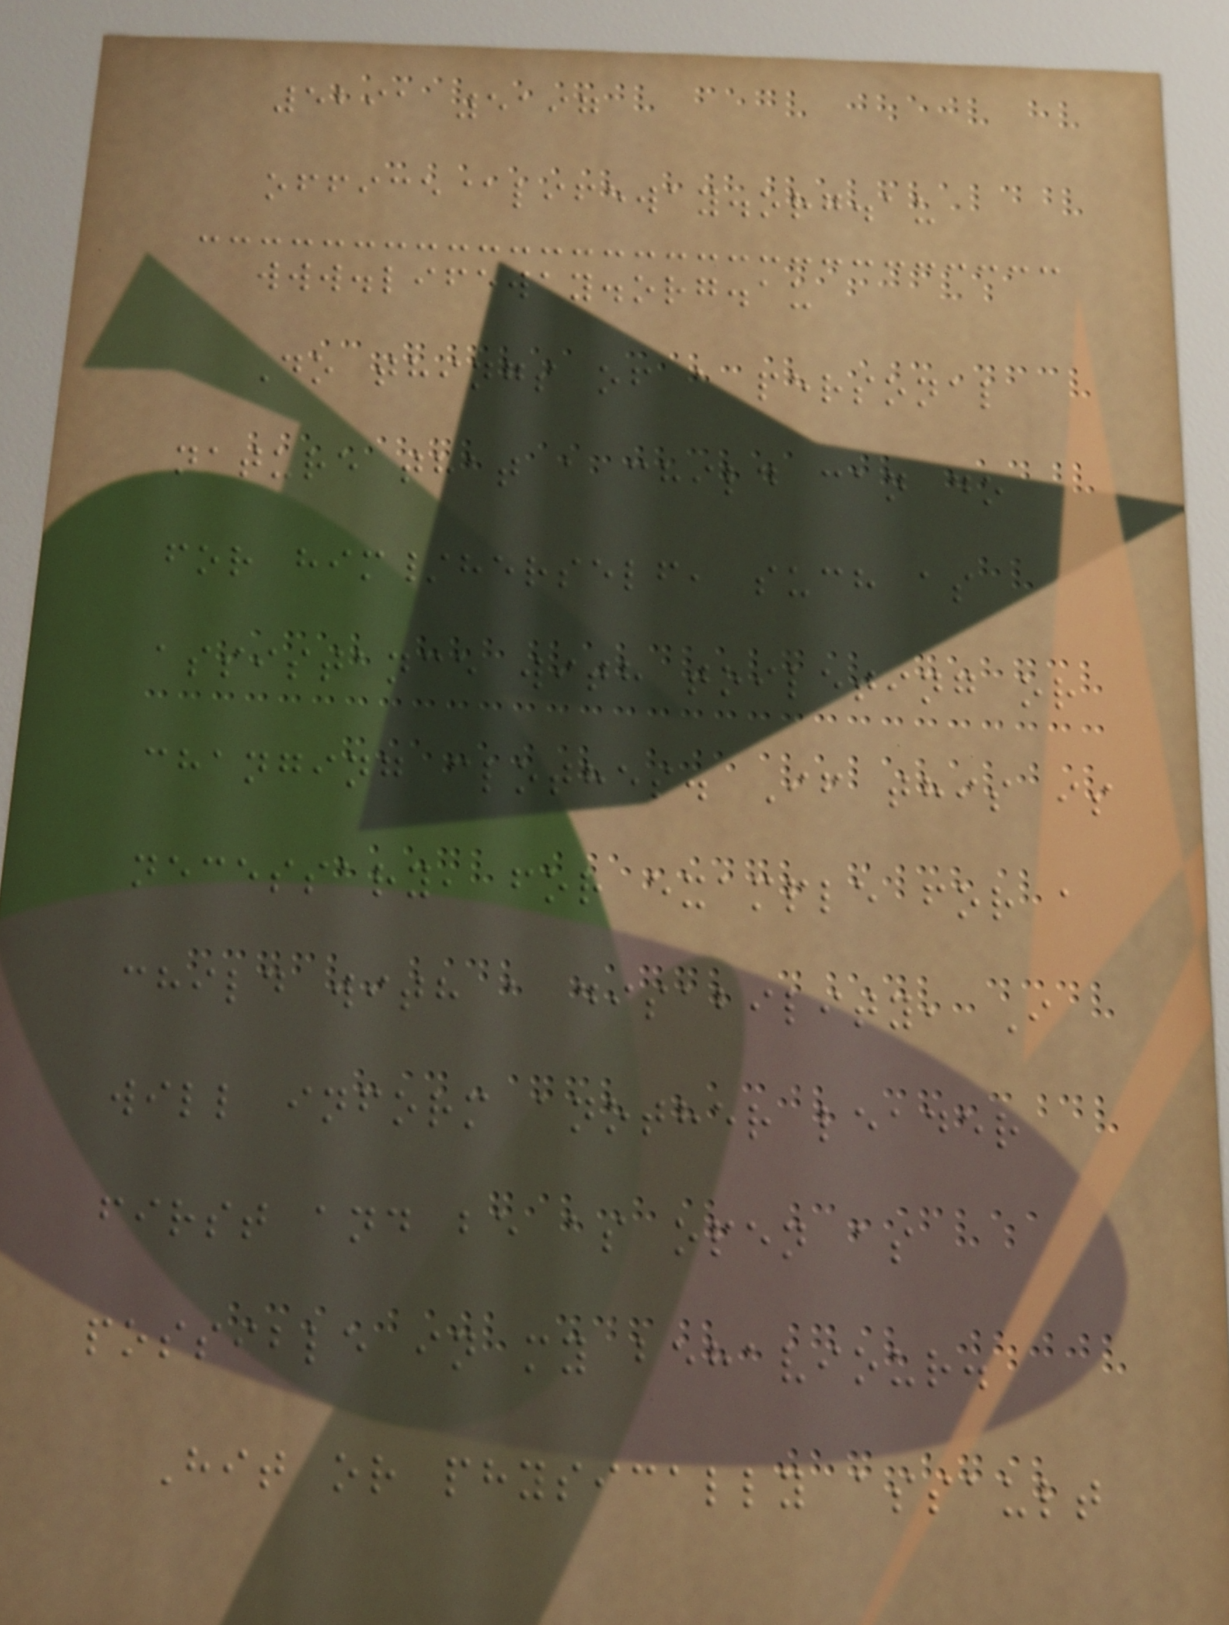5291 5197
office@lifeway.org.au
www.lifeway.org.au
Do things of a personal
nature that a child can do
for him/herself, such as
assistance with toileting or
changing clothes. If this is
necessary, for example for a
child with a disability, I
will inform another leader
first and be as open as
possible in my behaviour.
Hit or physically assault
